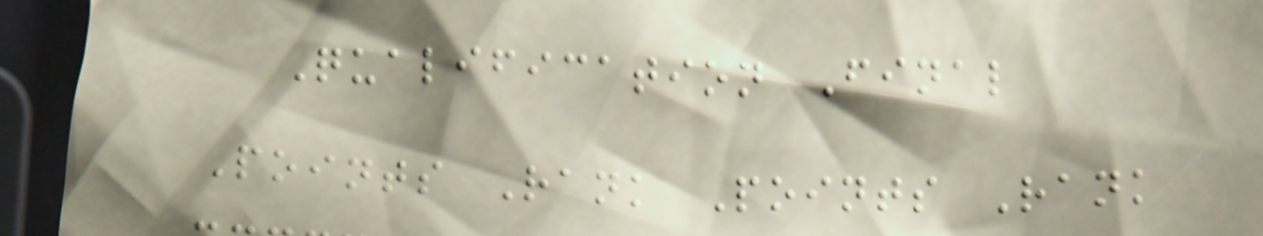Qualification Final
Points Rank Points Rank
